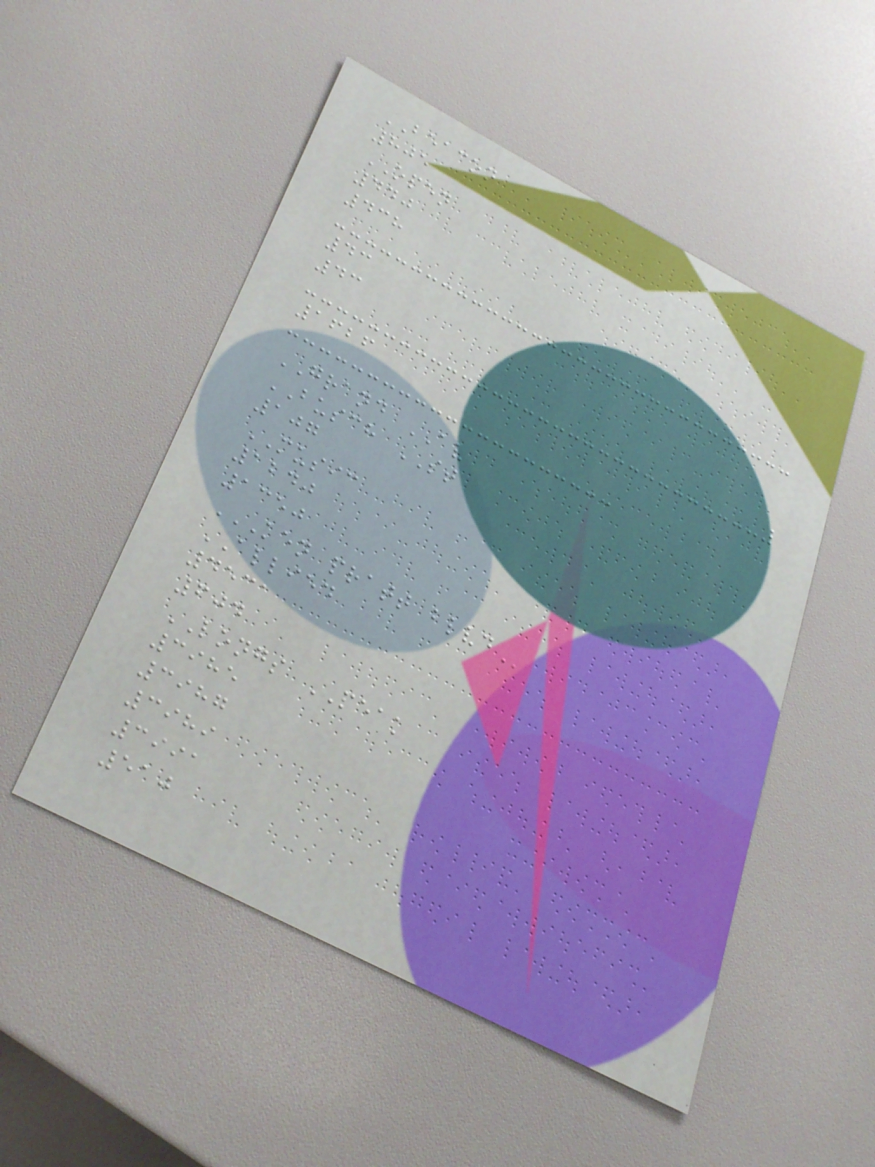BEACON
805
OPEN
440
438
43
43
1626
GRAND AV
BUSCH ST
107
MUSIC
1240
1350
KEN PRATT BLVD
ALLIED
4531
604
LONGS PEAK
3985
3987
3989
3991
510
